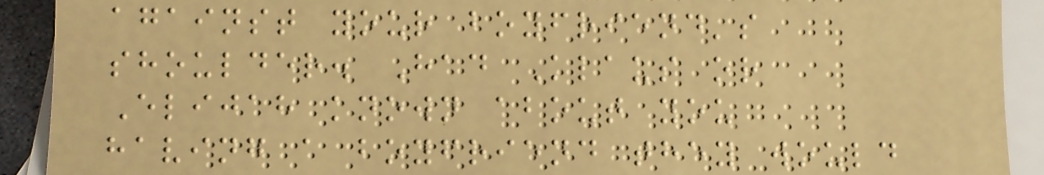against your boyfriend's
shoulder. Had Klaus or
Elijah known about you
having a boyfriend they would
